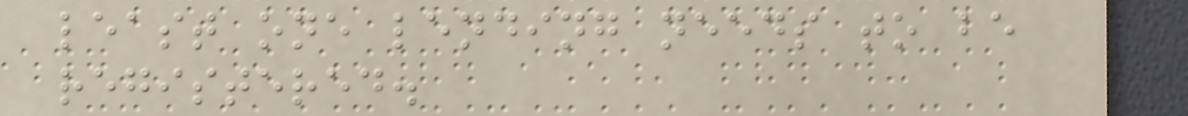least one lending needs to be
registered.
